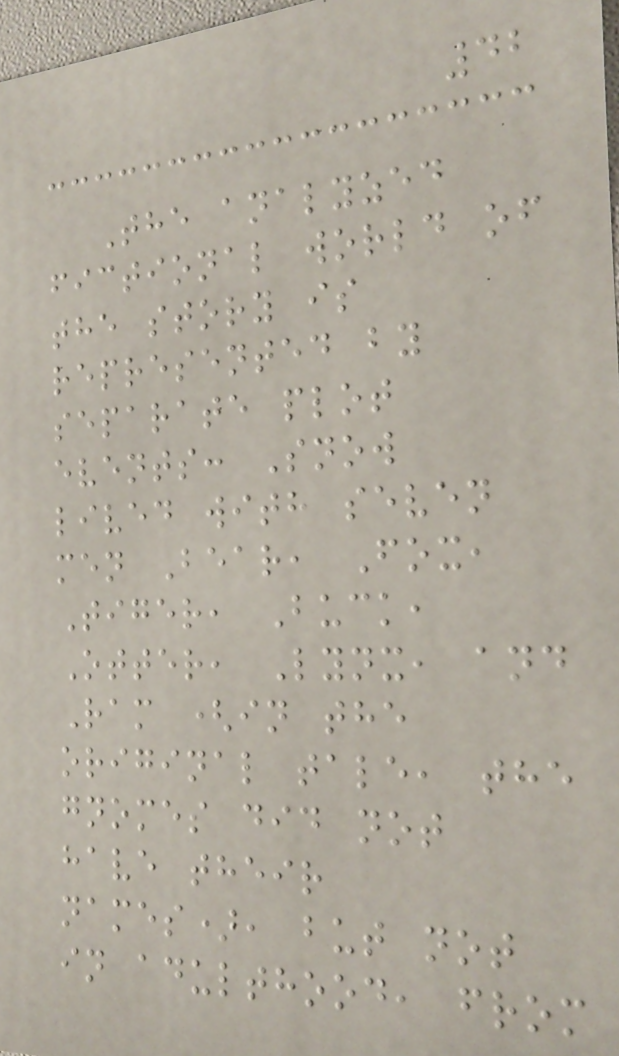42
The analyzed
fictional world of
the story is
represented by
separate plot
events: Snow
lived with seven
men Bear, Fox,
Tiger, Buck,
Otter, Lynx, and
Ram (in the
original tale, the
gnomes did not
have their
names), but not
in adulthood, from
